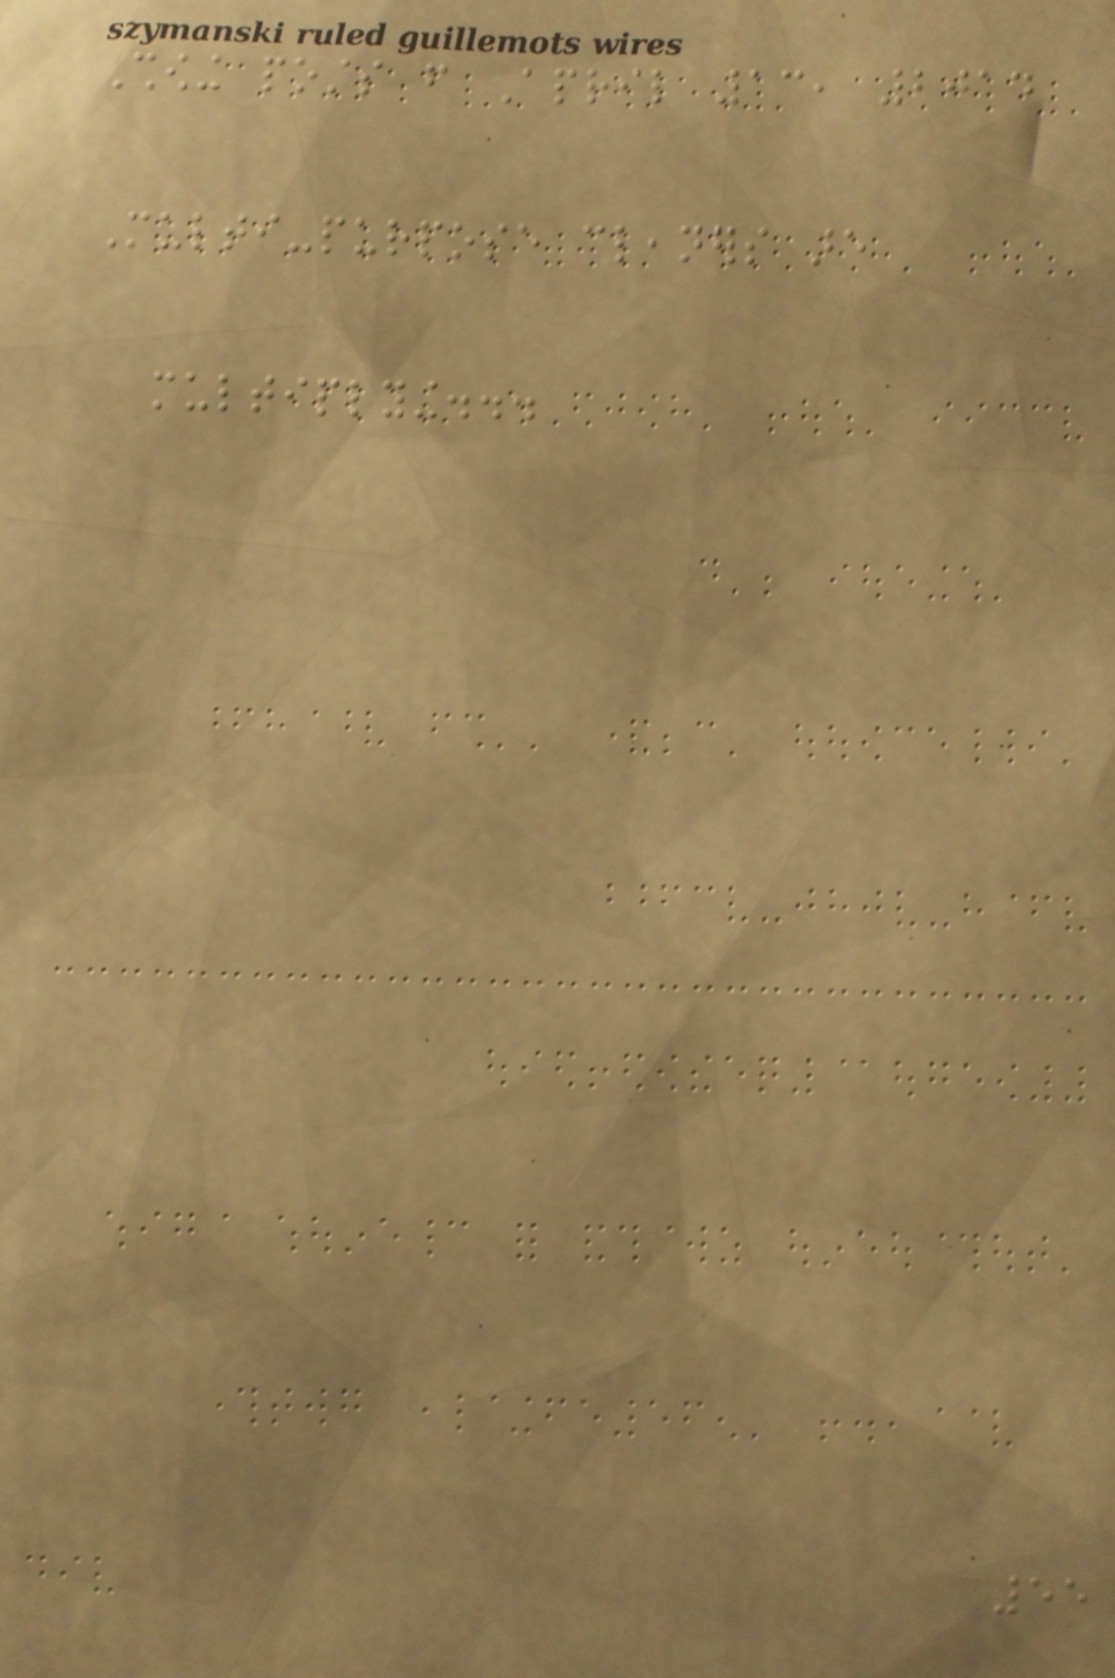Showing posts from April 13, 2014
Multi-purpose cleaners are
multiplying...
55
